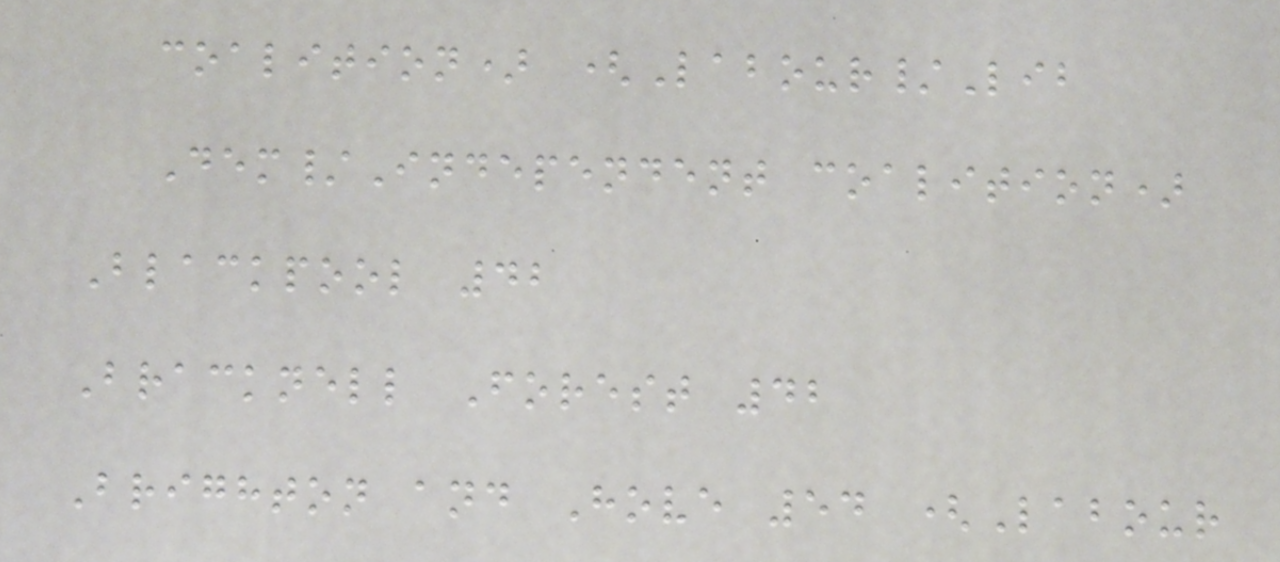coalition) (Labour/Lib
Dem/Independent coalition)
Blackpool 42
Bracknell Forest 42
Brighton and Hove 54 (Labour
